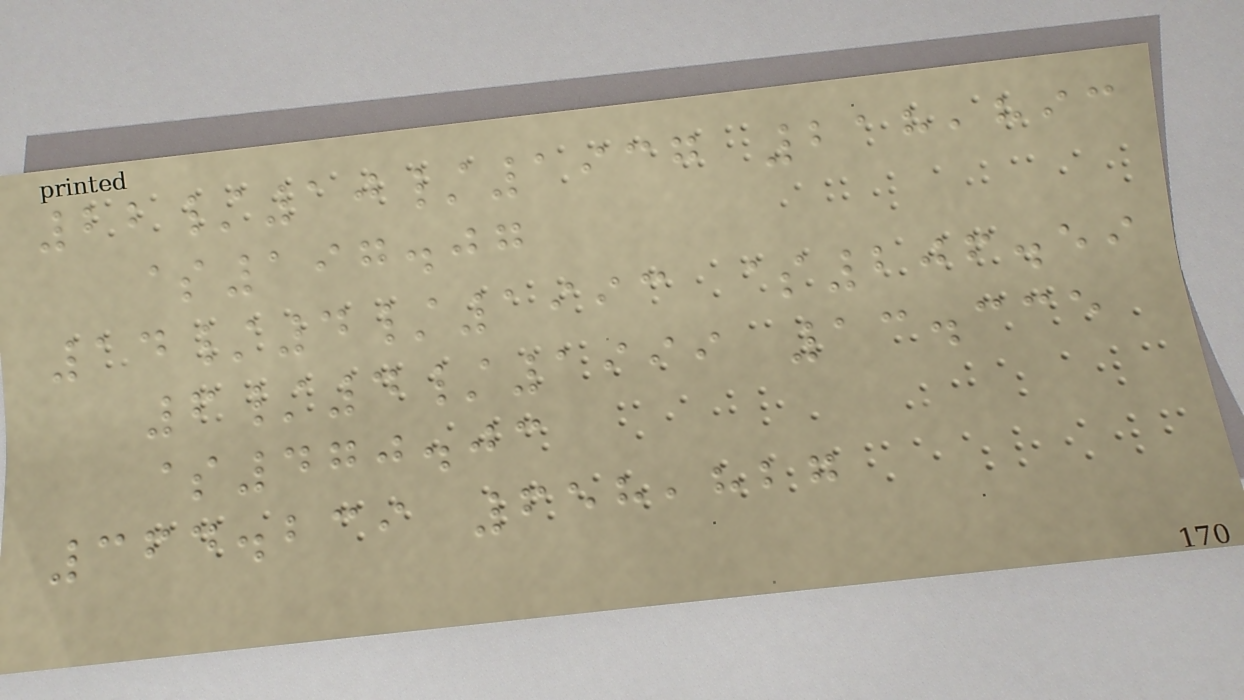22/10/1937 218,893
$197.07
14/4/1993 $206.59
6/4/1999 13.335
$470.03
364.239 658,827
